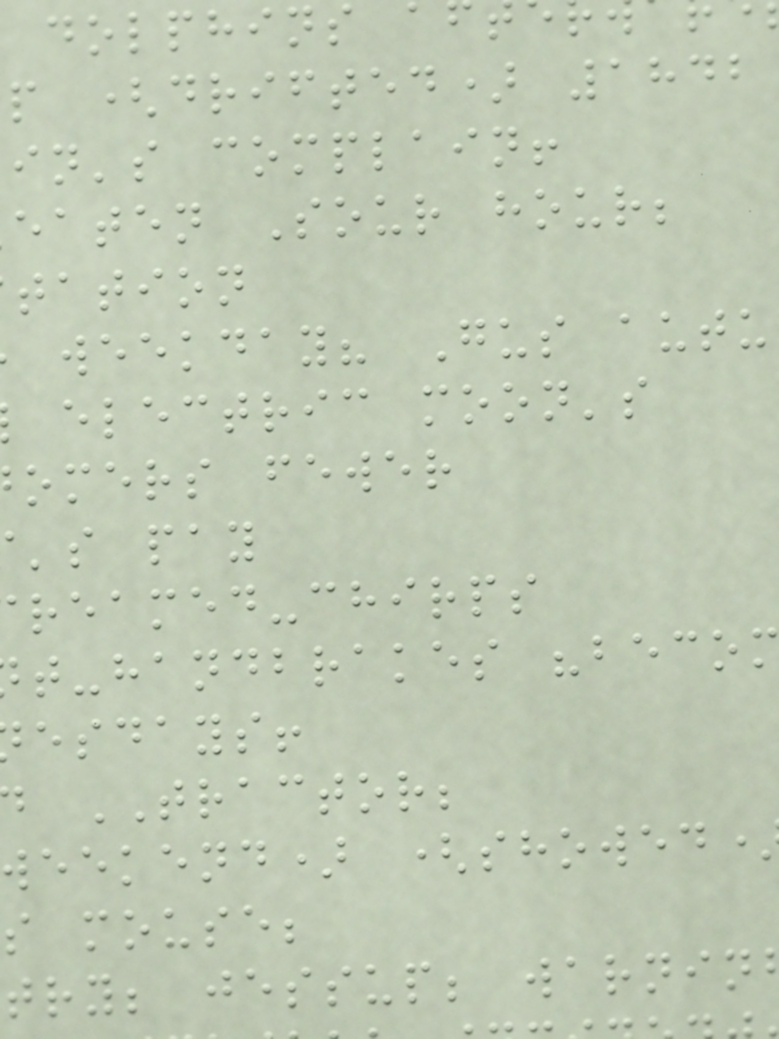dolphins
p (drifted) 1842
in's complain!
eaten Sour hour;
tation
weekday? Gus autu
electric moon's
omers fewer
's pay
reamed-chirps
t-handbrakes "beco
esdays!
TRACTOR;
eekend) (showed
s mouse;
try; jessup; warnin
